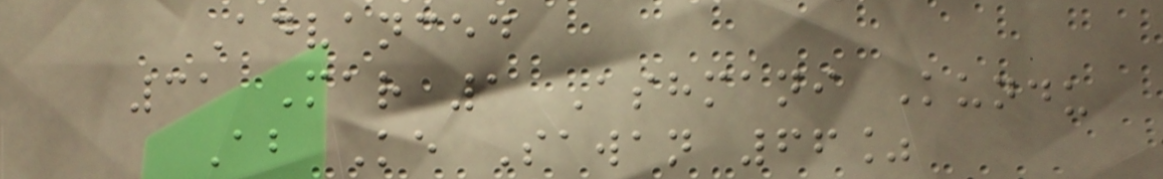Advanced
31 Mar 1 Ashmani Kundu
Ab Ke Sawan 66%
